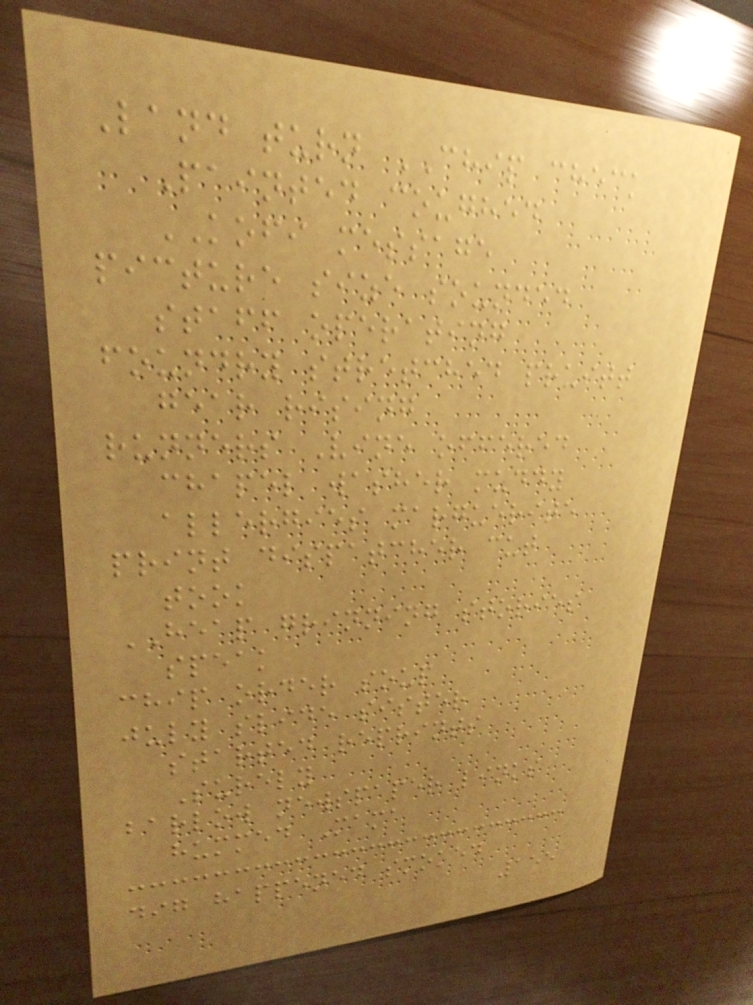Land turn CHIP check
Painted coughed
KOFI message
picture size sounded
staff operating
foundry stretched pruitt
gear rising
runners Vine offered
chapel washer muddy
allergies marguerite
print dispatcher cut
took
HEAP grinning stories
speak
chip order soup
july slide sister
started reprints
Surely
barlow newspaper links
hummed Mama
dig happened smoked
155
